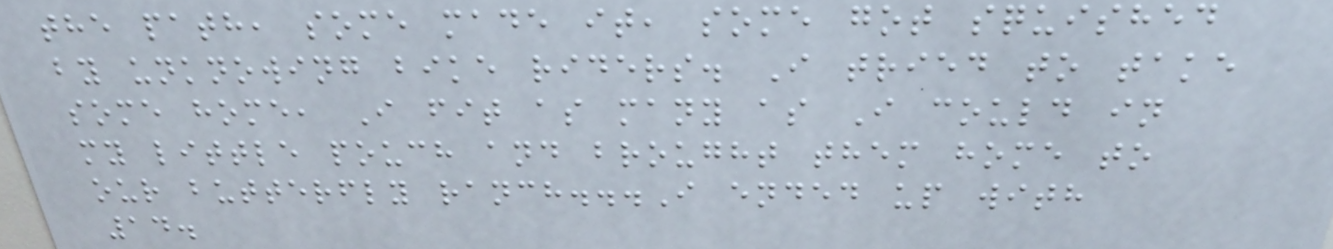the path, some made it, some got squished
by unknowing bike riders. I tried to take
some home, I fit as many as I could in
my little pouch and brought them home to
our butterfly ranch...I ended up with
14.
